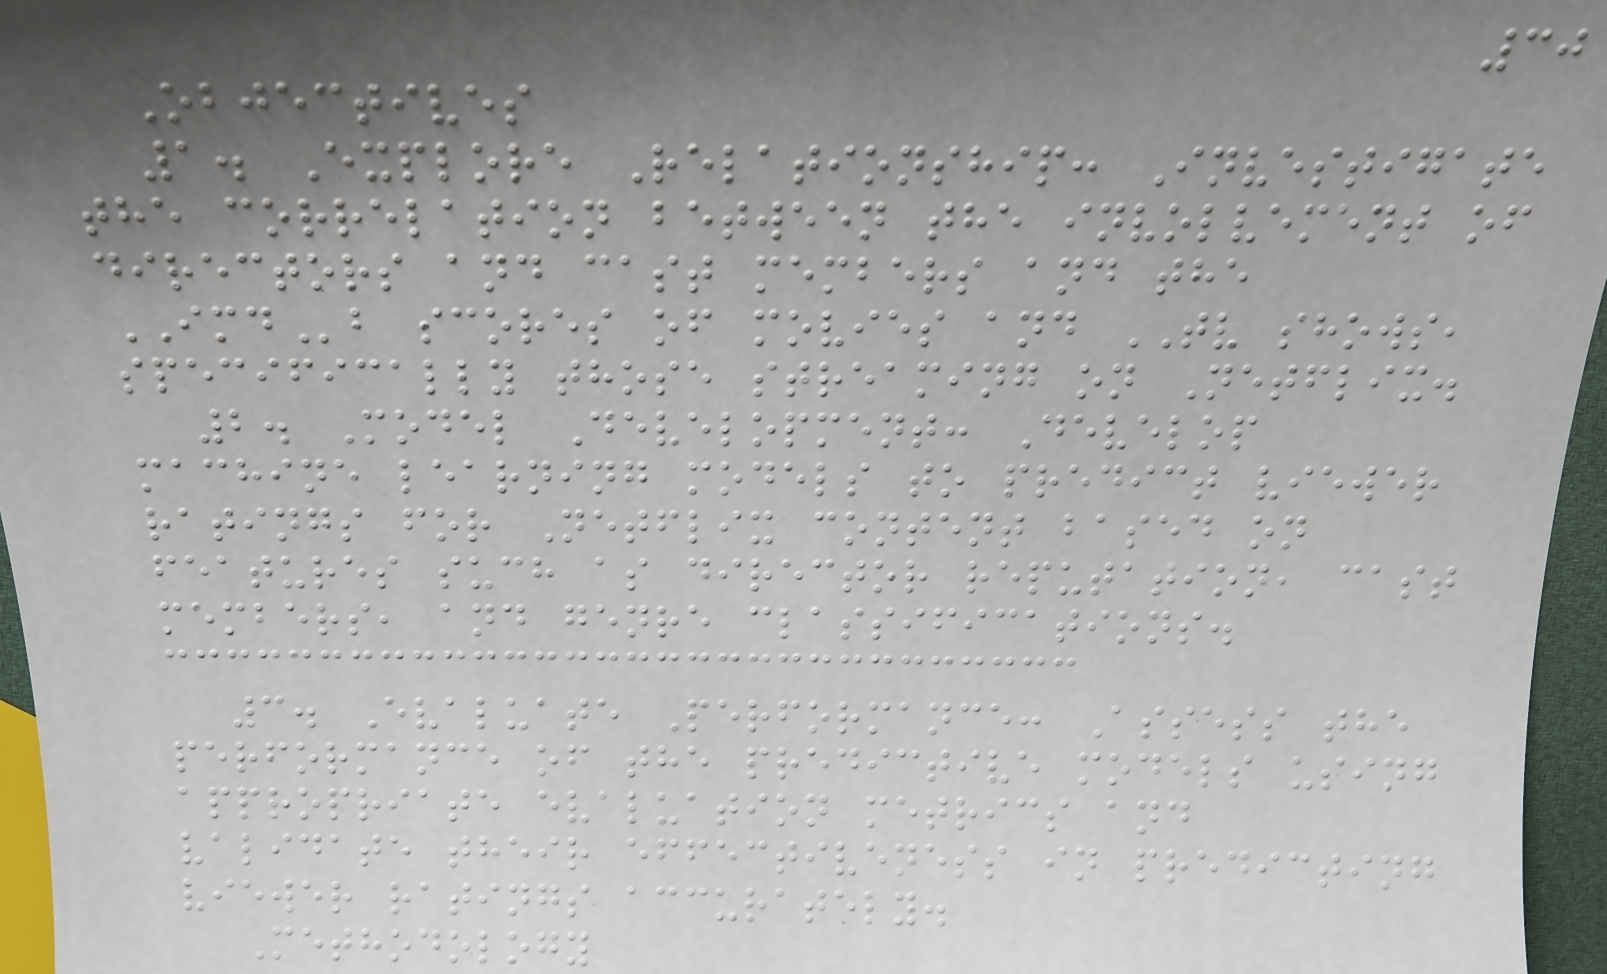30
Objectives
1. Explore Relationship: Investigate
the correlation between the involvement of
directors and cast members and the
IMDb scores of movies and TV shows,
specifically those streaming on Netflix.
2. Model Development: Develop
machine learning models to predict viewer
ratings for Netflix content based on
features such as director reputation, cast
members, and genre classifications.
3. Evaluate Performance: Assess the
performance of the predictive models using
appropriate evaluation metrics and
validate their effectiveness in predicting
viewer ratings accurately.
Methodology
